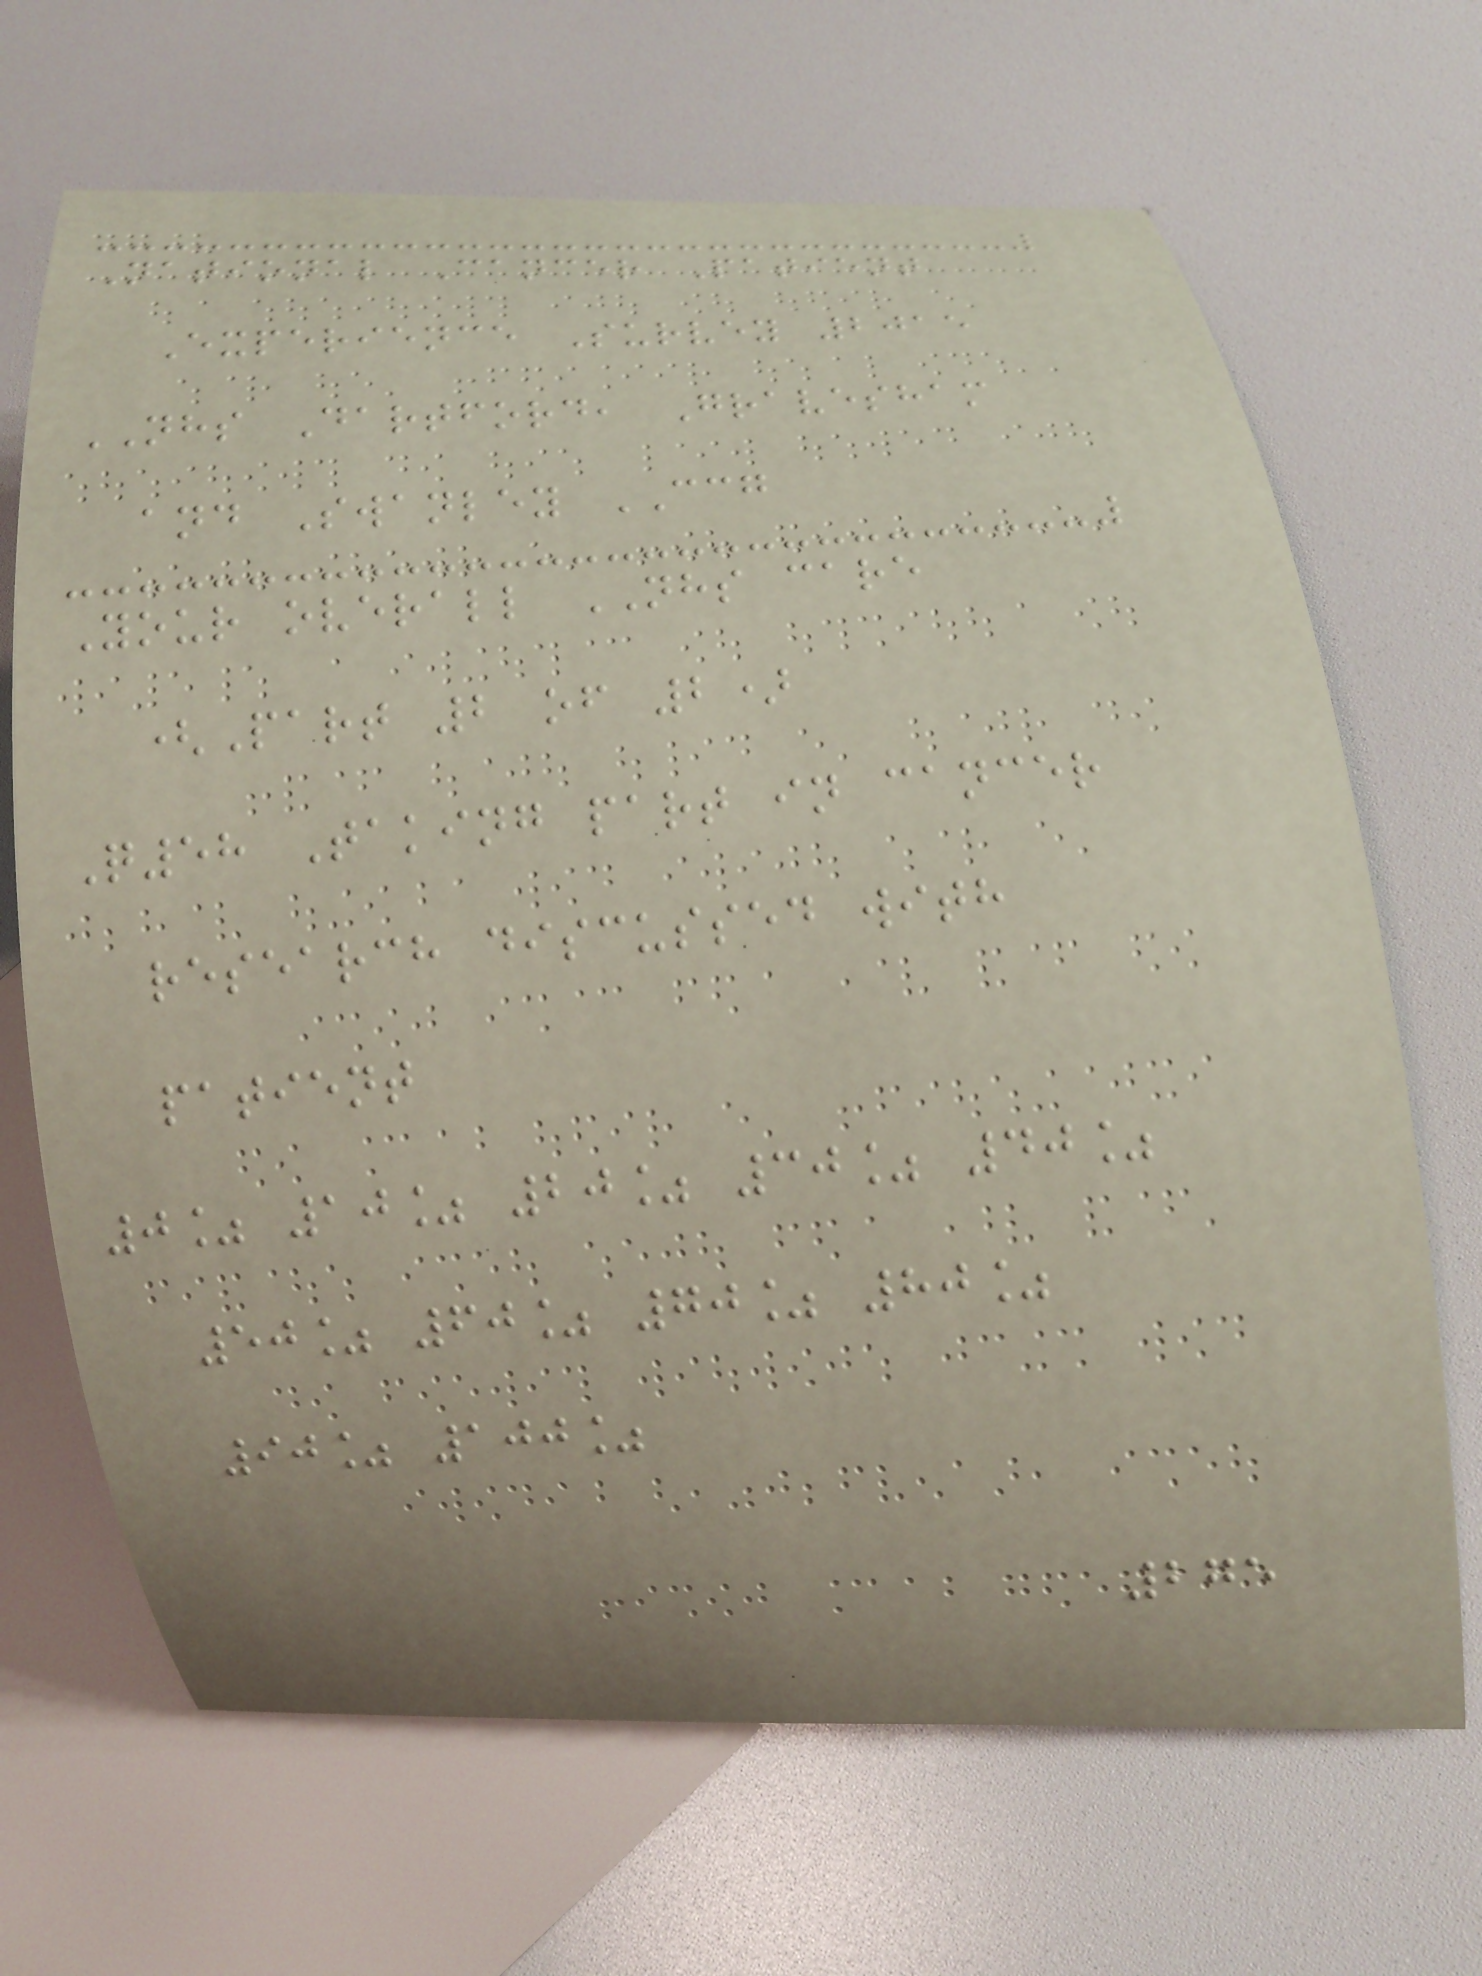National Cancer Patient
Experience Survey 2015
NHS Dartford, Gravesham
and Swanley CCG
Your overall NHS care
(Part 2 of 2)
Q58 Taking part in cancer
research discussed with
patient
0% 10% 20% 30% 40%
50% 60% 70% 80%
90% 100%
275
